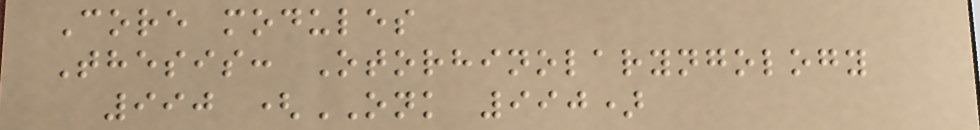Core modules
Thesis: Otorhinolaryngology
990 (ONK 990)
